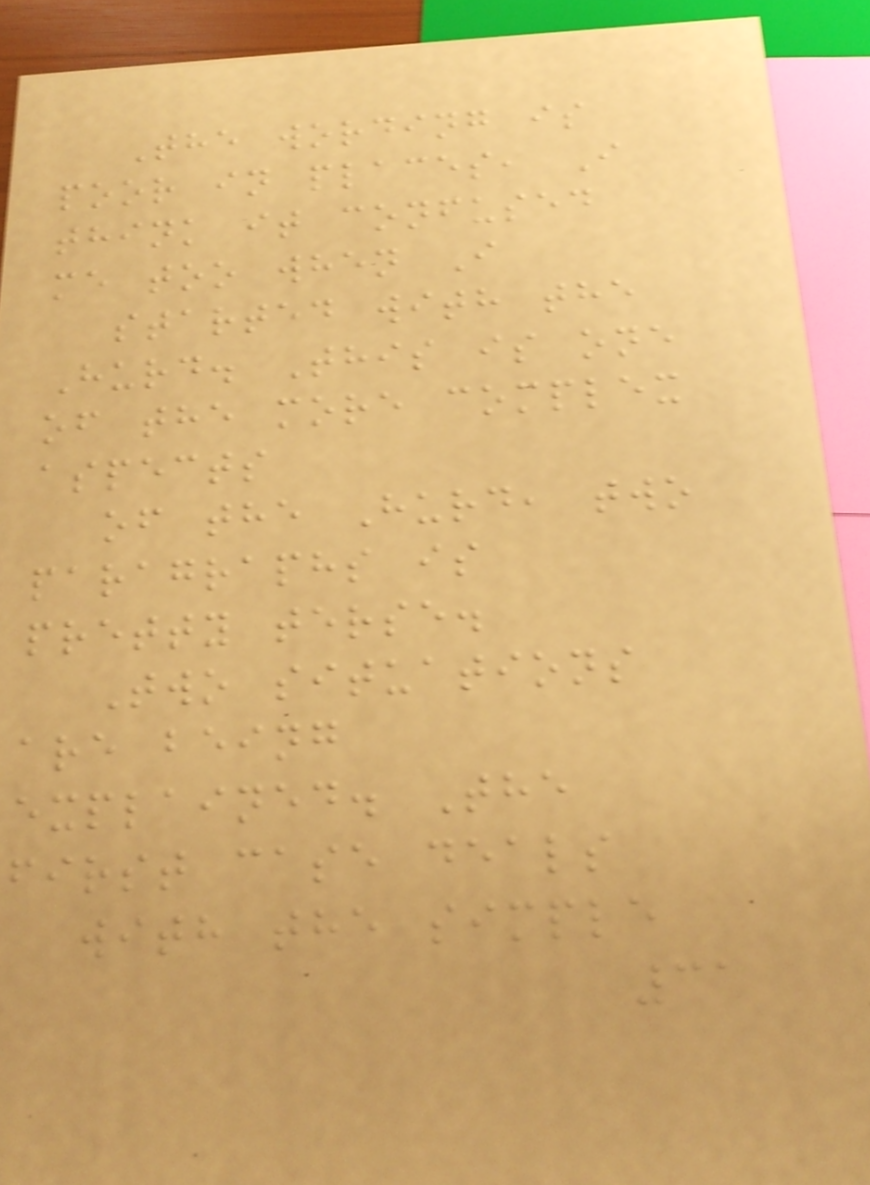The wording is
poor in places, I
think it confused
me too when I
started with the
Hurd. This is one
of the more complex
aspects
of the Hurd, two
paragraphs is
pretty terse.
Two situations
are being
explained. The
first case deals
with the simple
31
